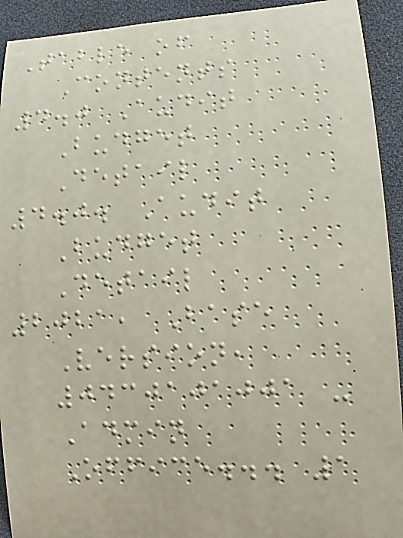Table of
Contents
4.0 Audit
Budget
Detail
4.0. Audit
Budget
Detail
2021, Base
Version,
0430101001 -
Admin
Office... 1
